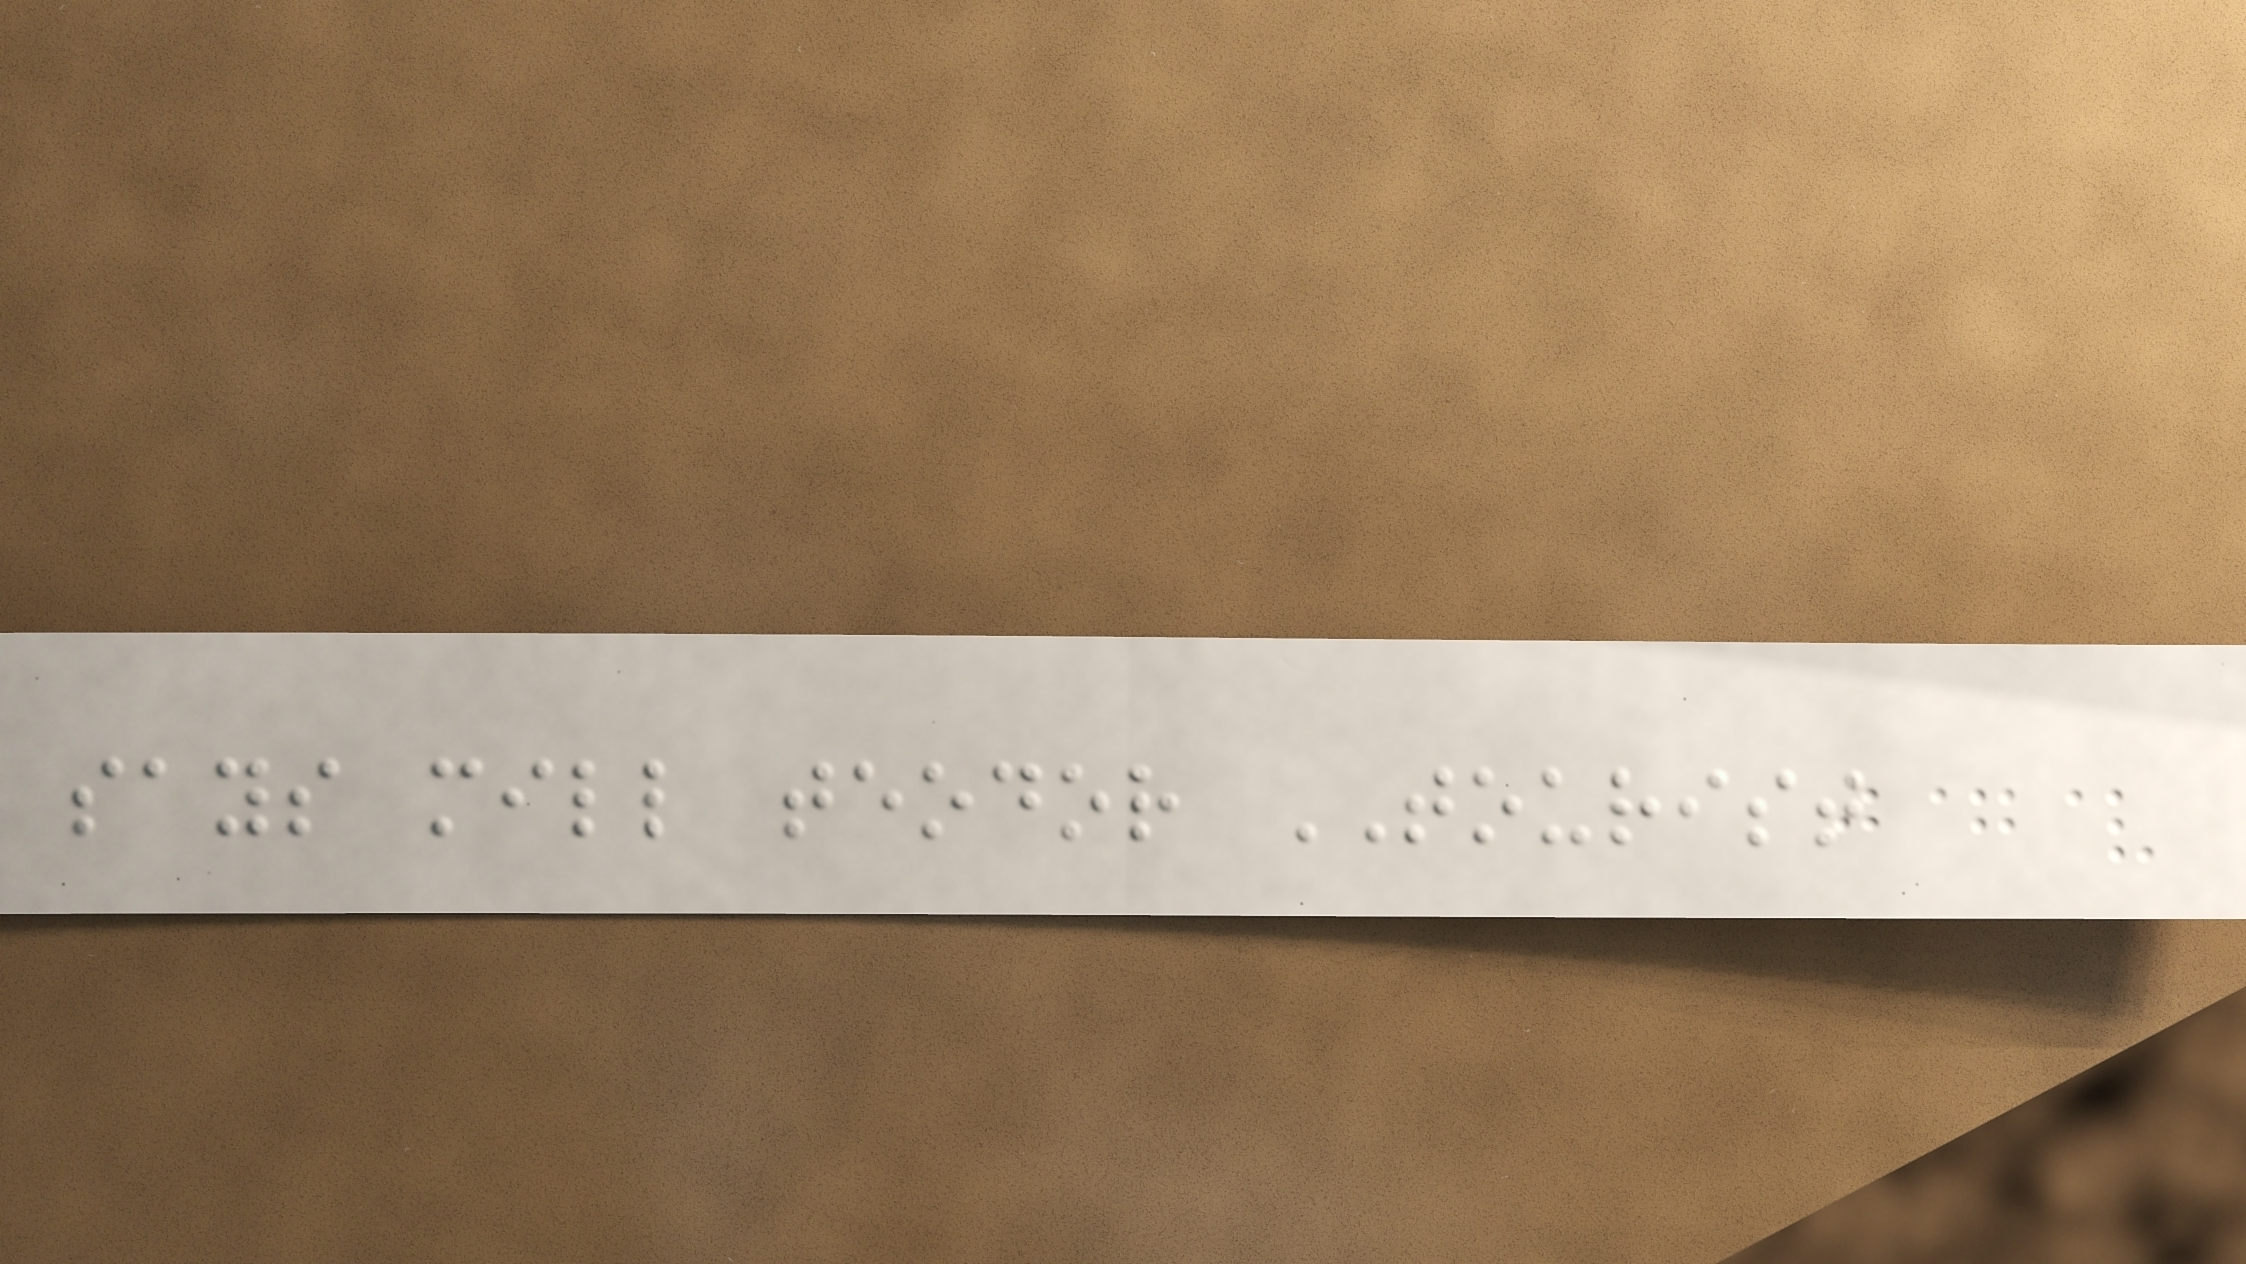says mill teodor TOURIST
